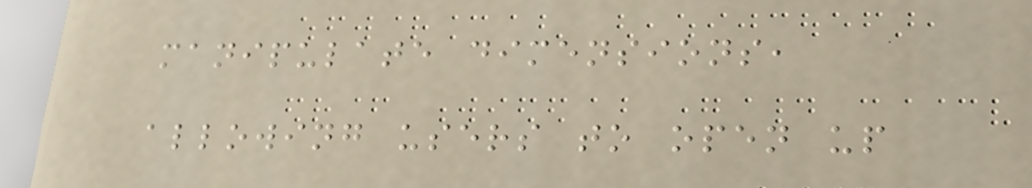manipulate dimensions,
allowing users to open up
